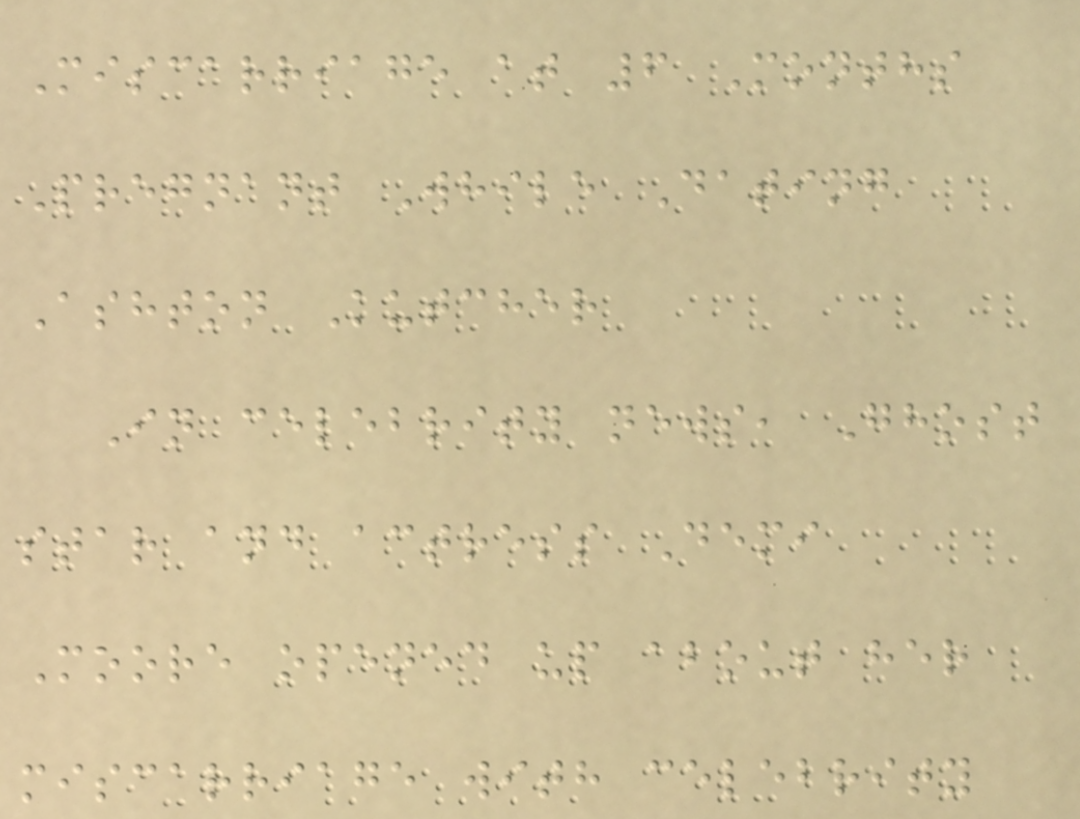Miscarriage at 6 Months
Pregnant While Dating
Ashton Kutcher
In celebrity news, Ghost
star and actress Demi
Moore opened up about her
miscarriage with celebrity
